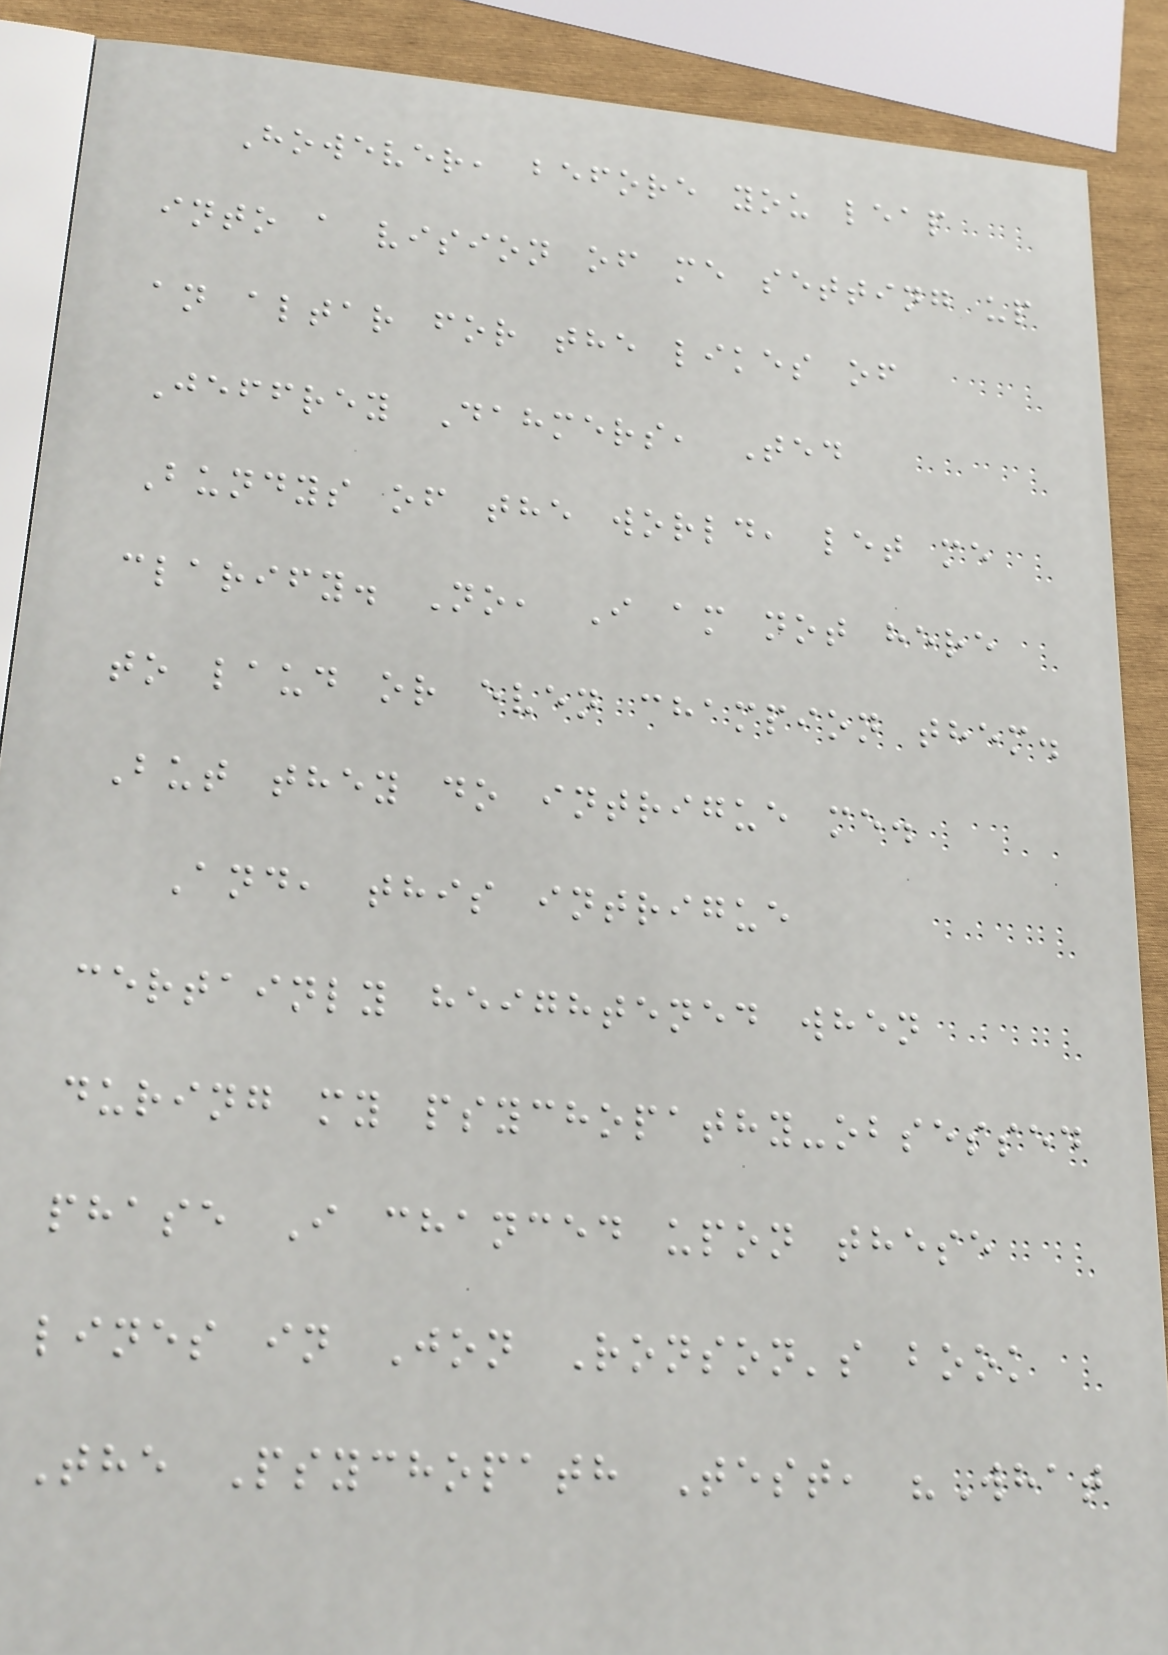However, before you leap
into a vision of me setting up
an altar for the likes of
Jeffrey Dahmers, Ted
Bundys of the world, let me
clarify. No, I am not here
to laud or even champion them.
But they do intrigue me.
And, this intrigue
certainly heightened when
during my psychopathy-obsessed
phase I chanced upon these
lines in Jon Ronson's book
The Psychopath Test, "What
